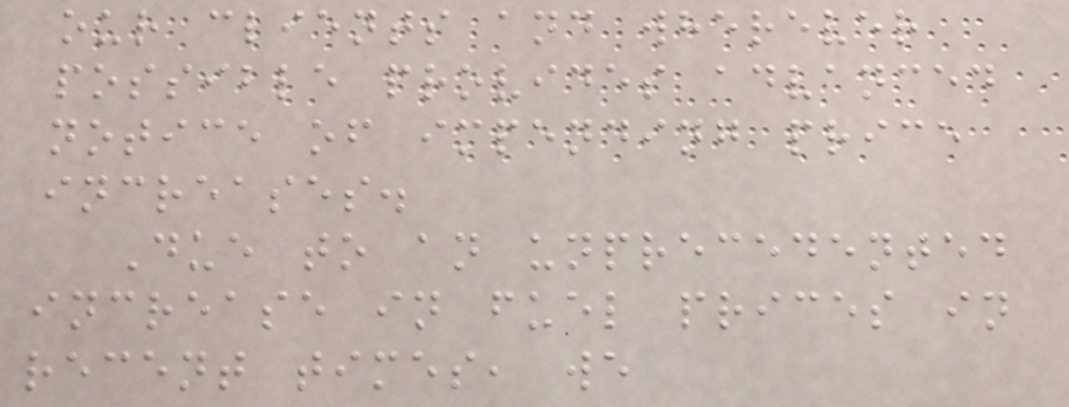our clients and wherever
possible provides advanced
notice of impending price
increases.
Due to an unprecedented
increase in fuel prices in
recent times, we
